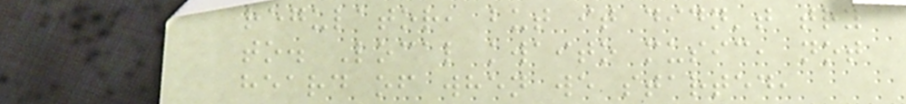regulator, but it didn't try
to. Local kwaito music, not
heard of when we started,
